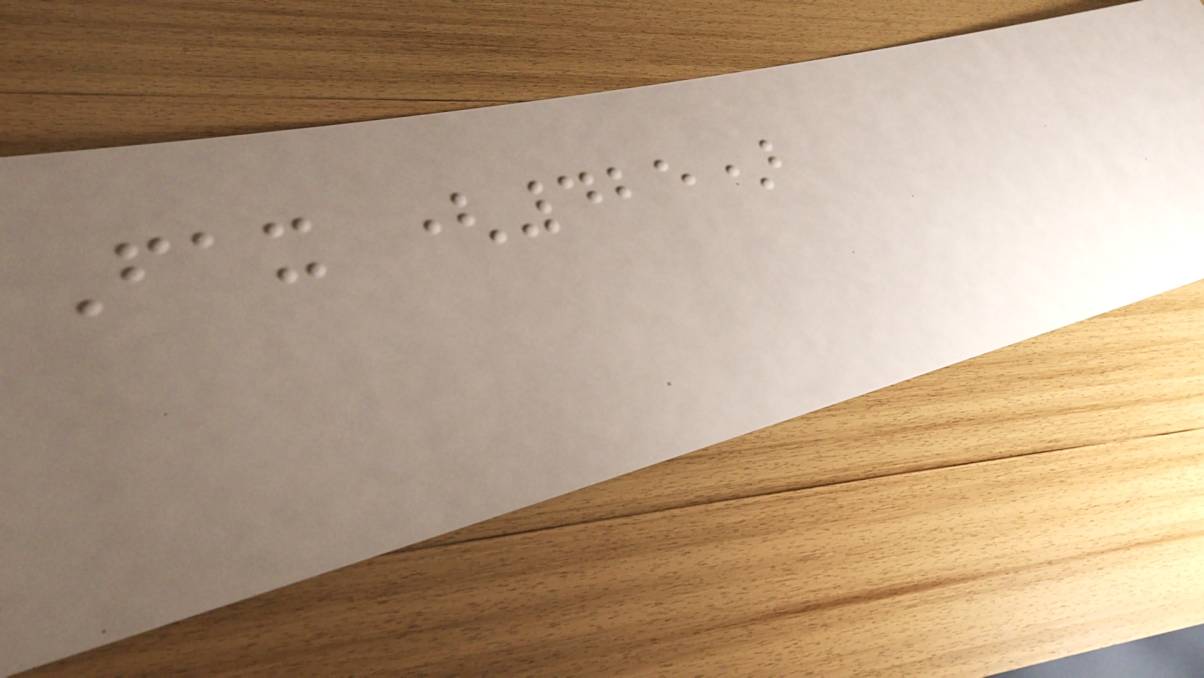Fax (425)
